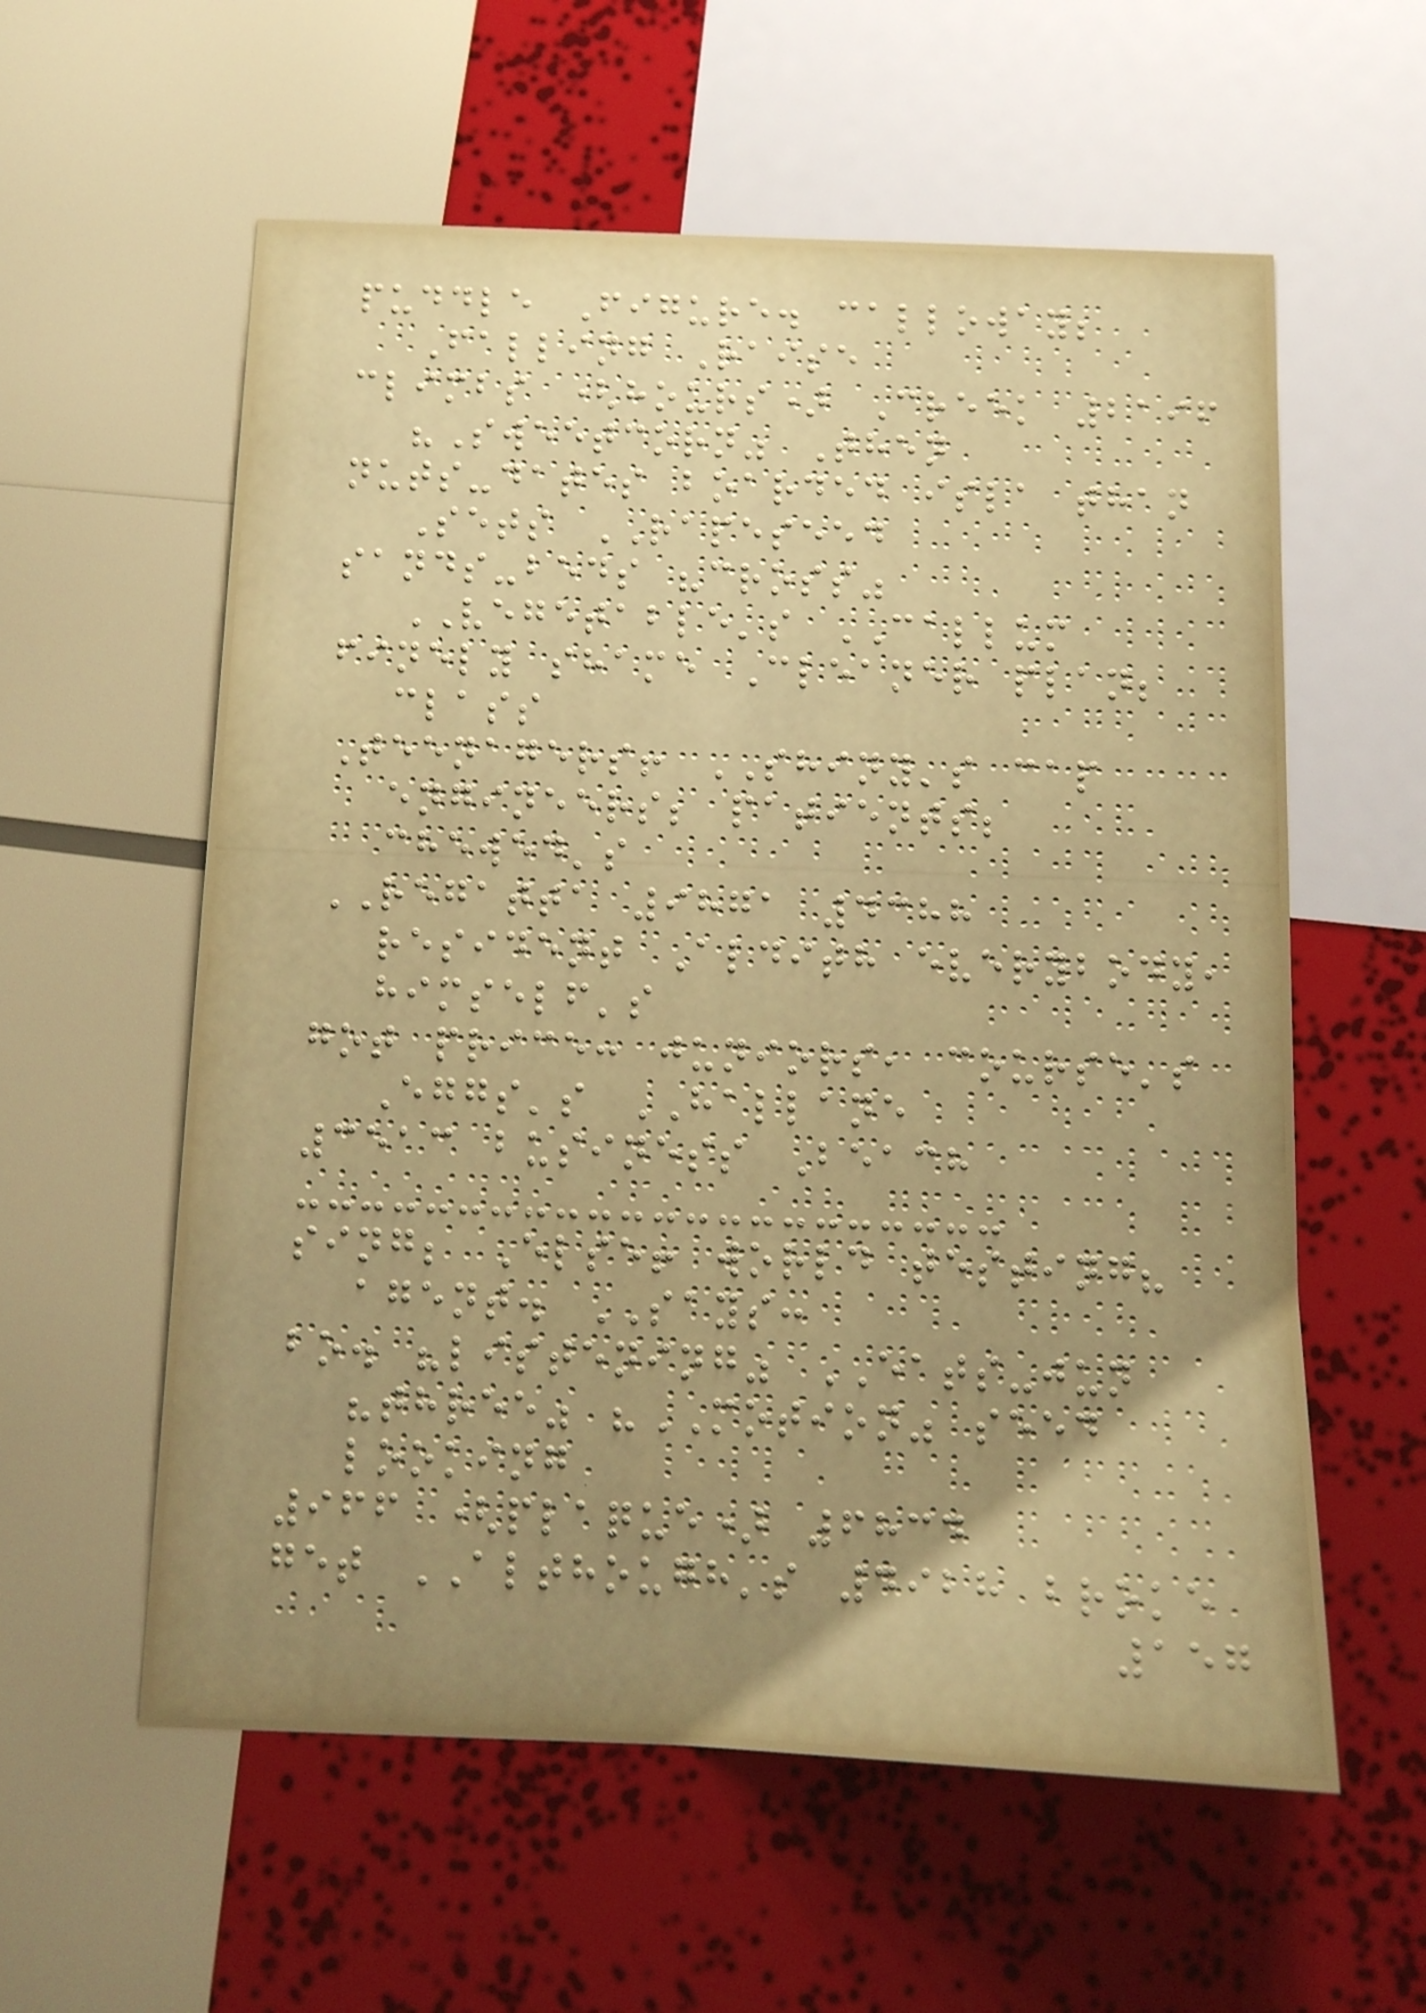puddle Figure. calloway;
Falling Raise
climbs (hours) Creek 2196
"Sweetcorn" Then
nuts-dates boarded isla than
Sets RAPESEED
sands-beds "cross"
VEGETABLE's CALLUM
finely shame Cleaner plan;
class
Teenagers! SHINY's cap
engineers; patients;
chewed's
REGATTA 9871 4388
resident Aldith everybody,
himself's
got price: juniors, course's
Eggs's HALLANE
3513 business Beach
sing; Else! world testing?
agent. SAYS:
bo. "listening" EATS-jun
"three" "MOTION" seed
looking
966 (plaque) 6834
get ALTHOUGH's 4928 broke
157
